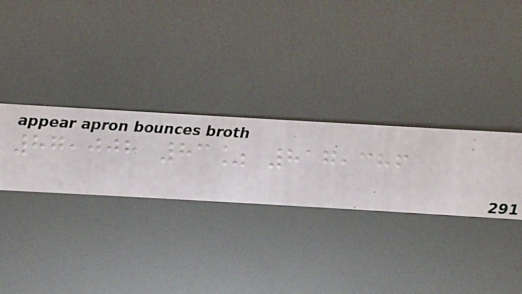87,008 83% 817,386
